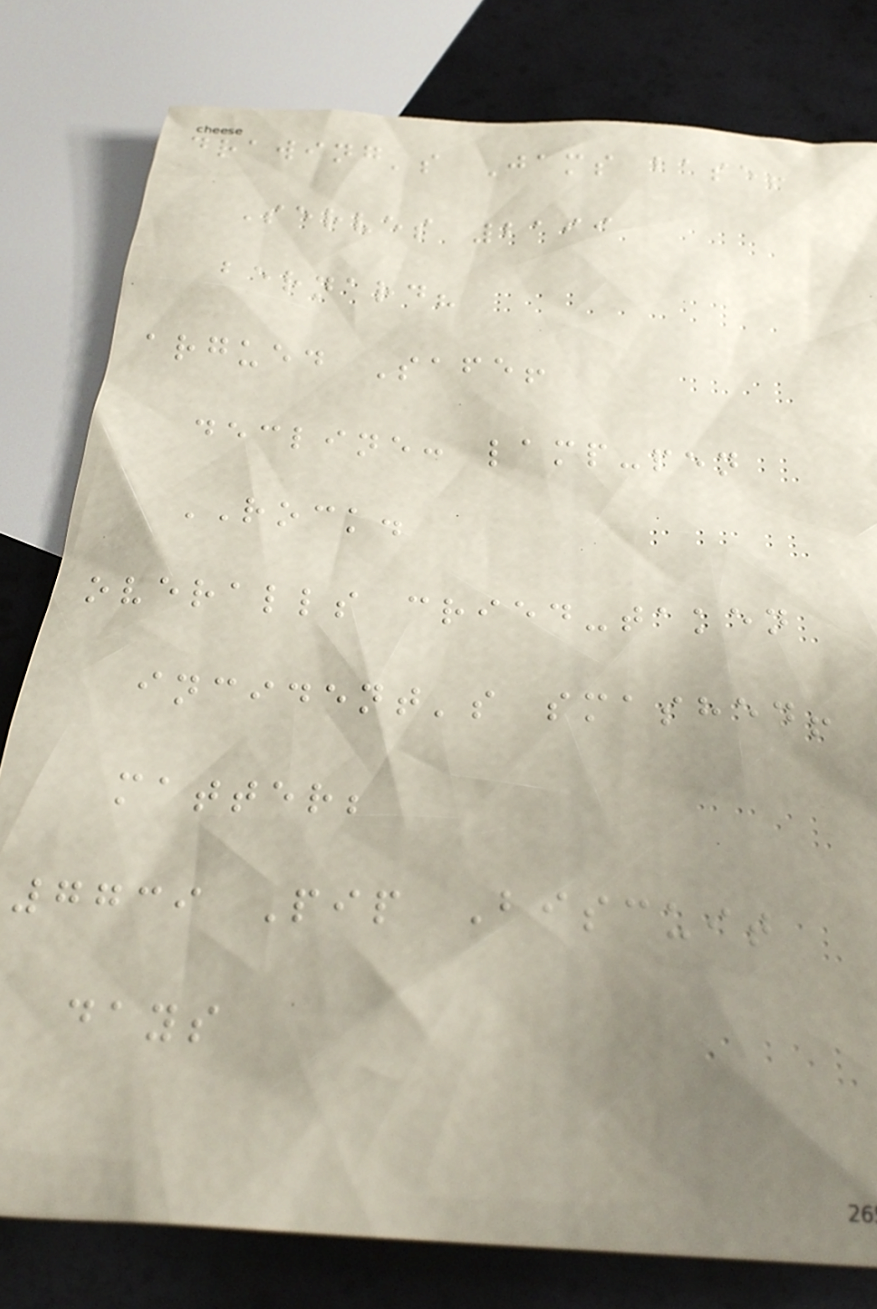drawing's Jams base!
Serves 2199
bernard?
argued Safe!
decline: lamp-pen
ROCK.
overalls cried-taken
incident's smashed!
matter;
7739 Pip Biscuit
days
